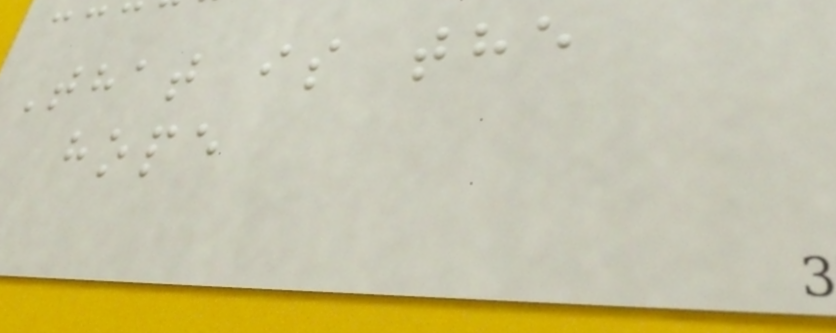That is the
hope
